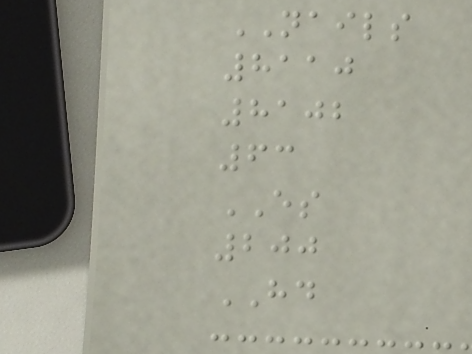NAILS
8110
8102
63
ES
200
HD
